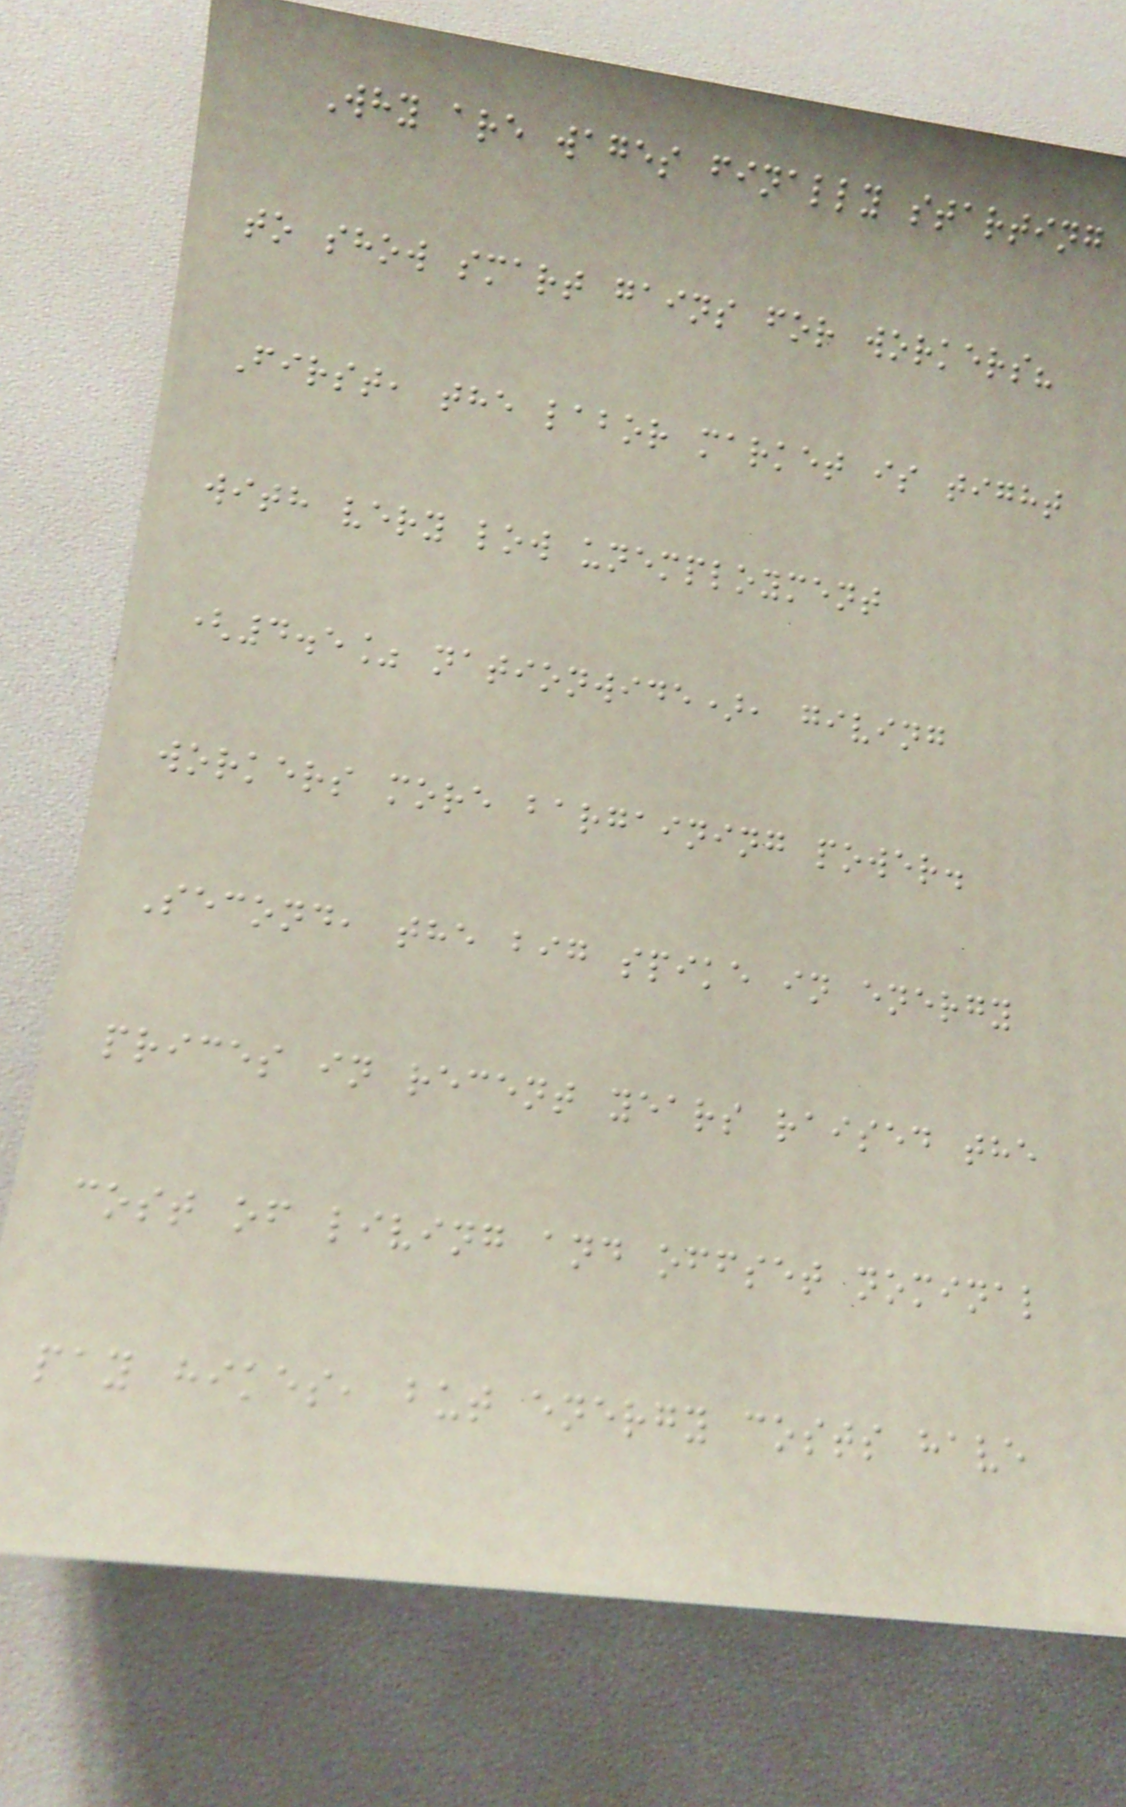Why are wages finally starting
to show smart gains for workers?
First, the labor market is tight
with very low unemployment
(4.5% nationwide), giving
workers more bargaining power.
Second, the big spike in energy
prices in recent years raised the
cost of living and offset nominal
pay hikes, but energy costs have
